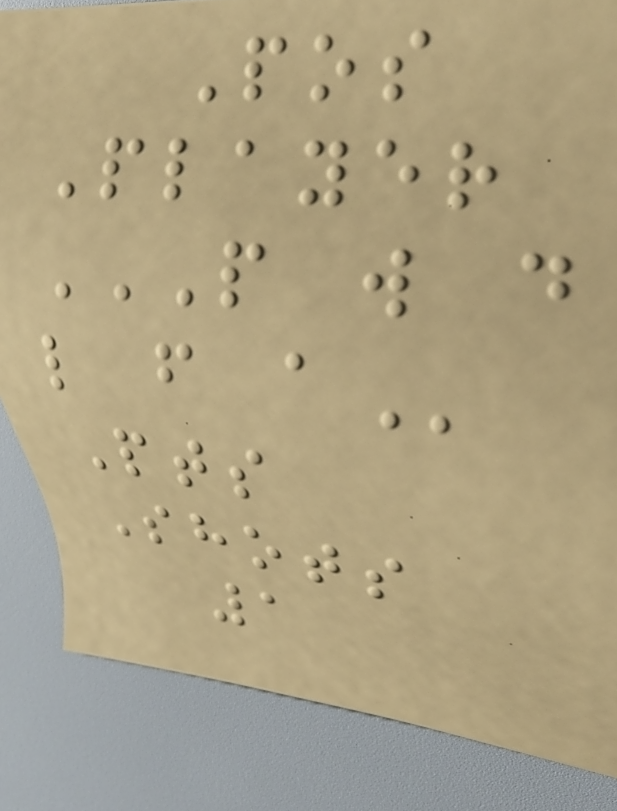Pos
Player
P W D
L F A
Pts
Shots
1
